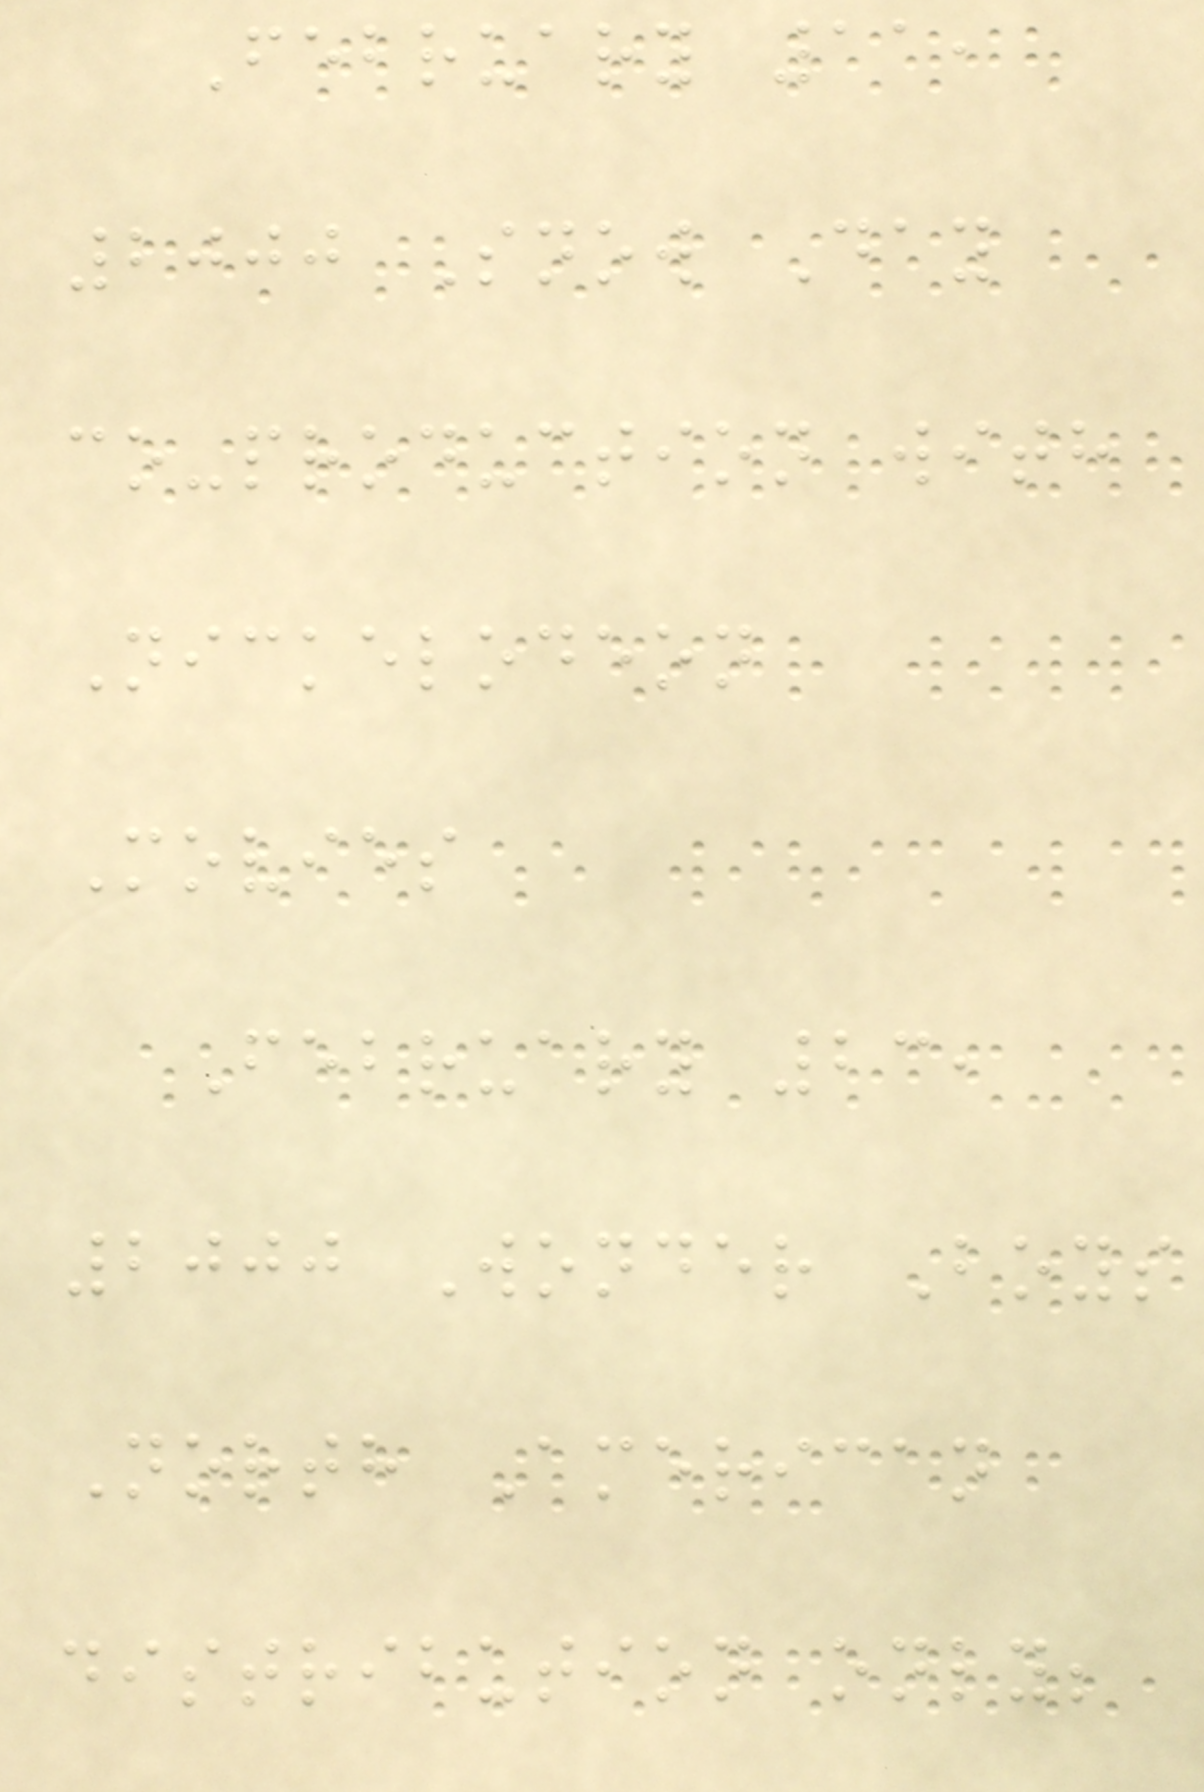February 11,
2000 Snow Day
co-production with
Nickelodeon
Movies
February 23,
2000 Wonder Boys
North American
distribution only;
